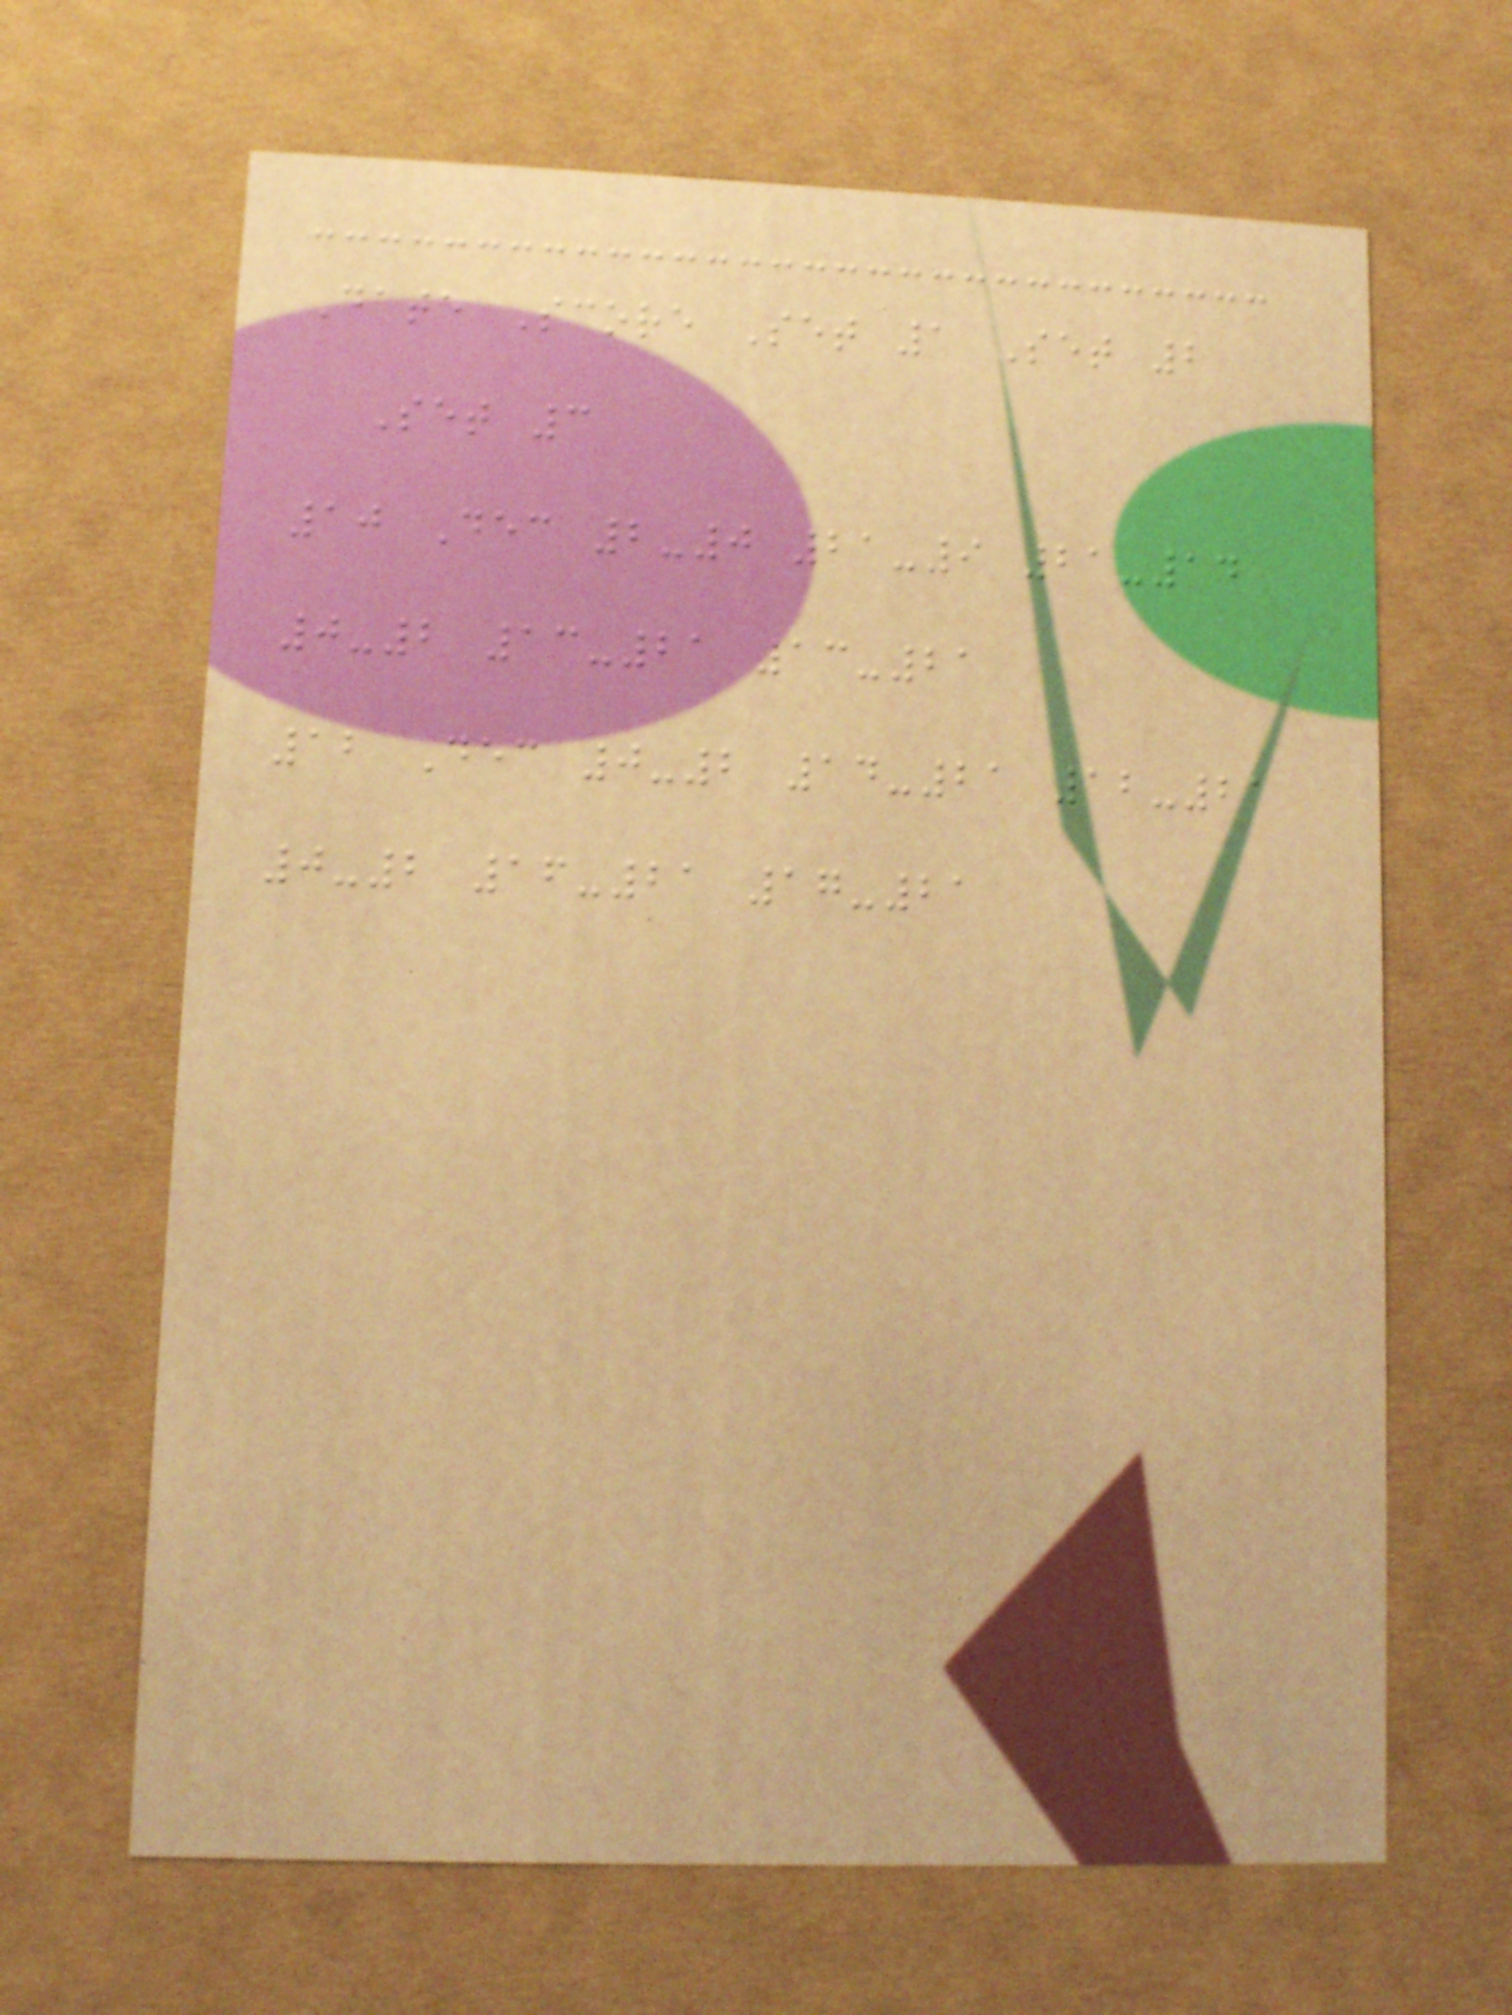Date Score Set 1 Set 2
Set 3
10 Dec 2-0 21-9 21-14
0-2 13-21 13-21
12 Dec 0-2 14-21 12-21
0-2 16-21 17-21
